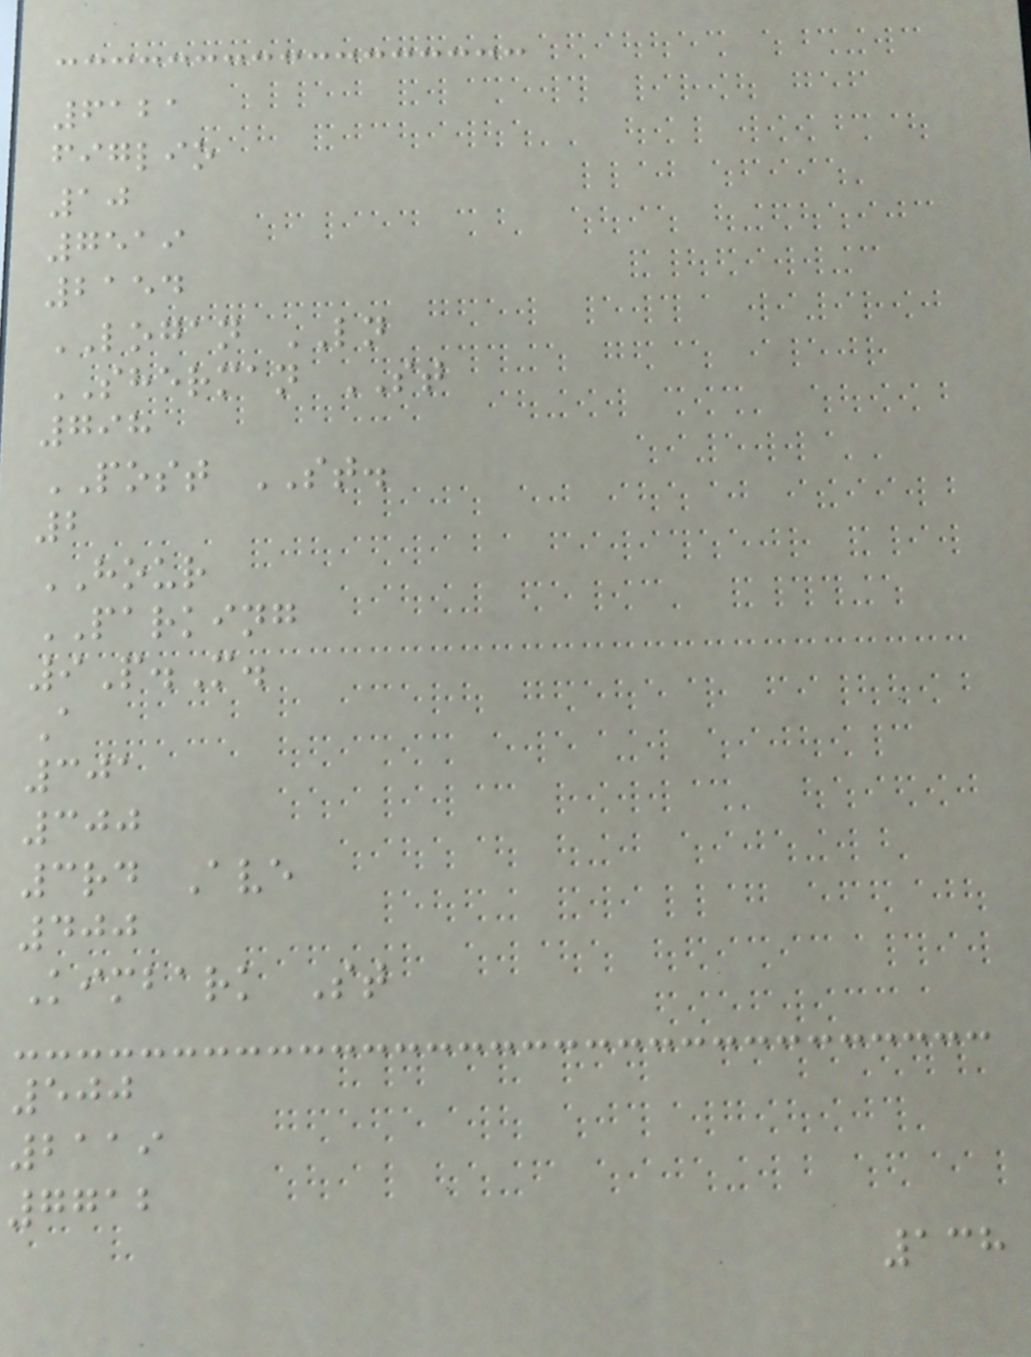6121
figlio
10
7519
2154
LOGAN LN
SHERMAN ST
798
POST ST.
2
HOUR
PARKING
9P.M.
A
301
300
3rd Ave
400
Kimbark St
500
2119
7712
138
